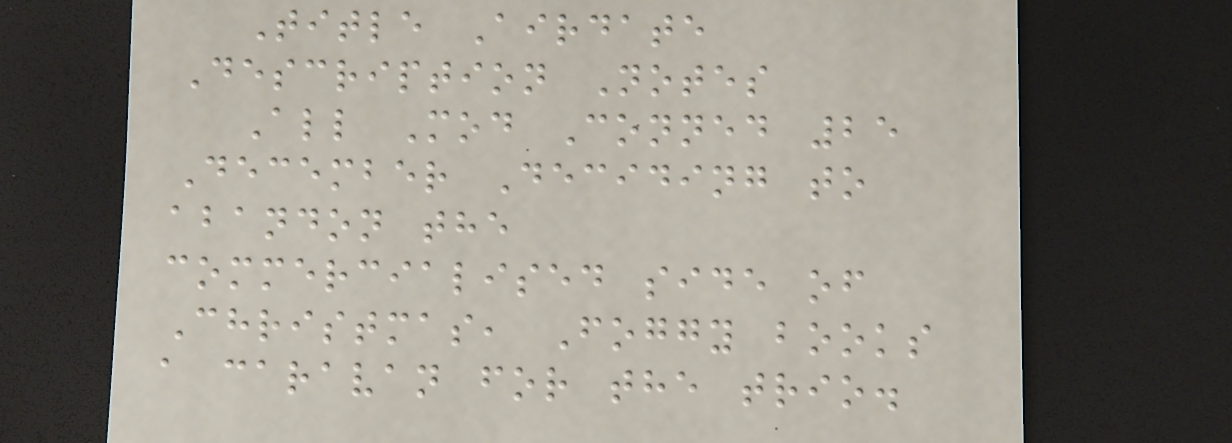Title Airdate
Description Notes
All Mod Conned 25
December Deciding to
abandon the
commercialised side of
Christmas, Foggy books
a caravan for the trio.
